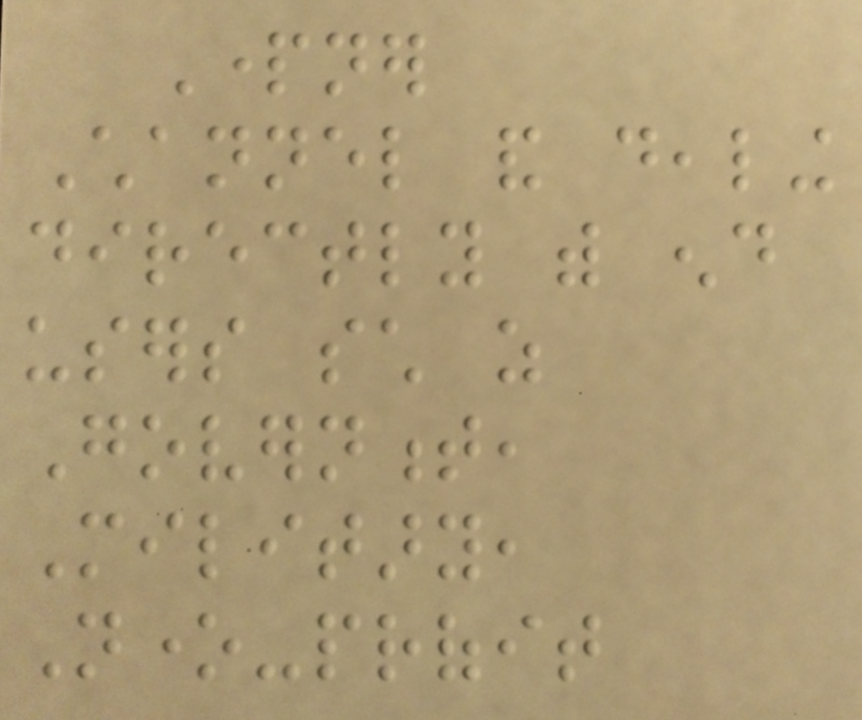Partner
Channel and dealing
directly with end
users such as
Government,
Military,
None-profit
